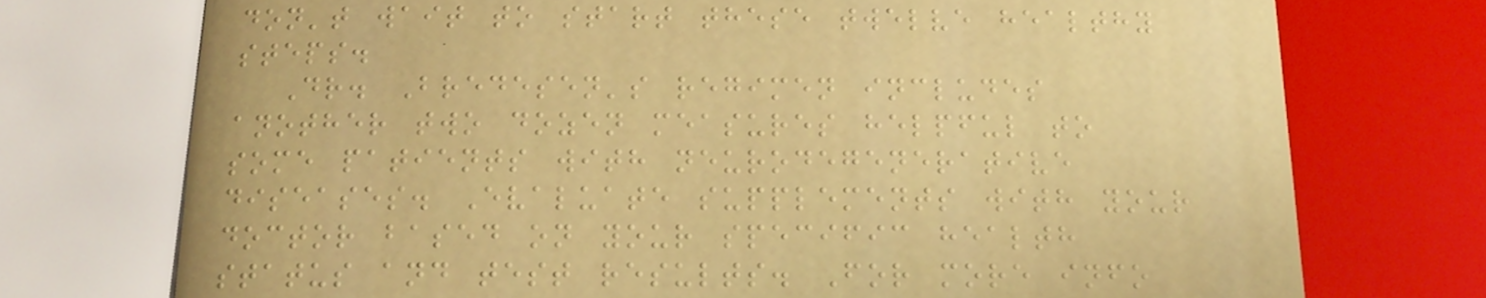don't wait to start these twelve healthy
steps.
Dr. Bredesen's regimen includes
another two dozen measures helpful to
some patients with neurodegenerative
diseases. Evaluate supplements with your
doctor based on your specific health
status and test results. For more info
